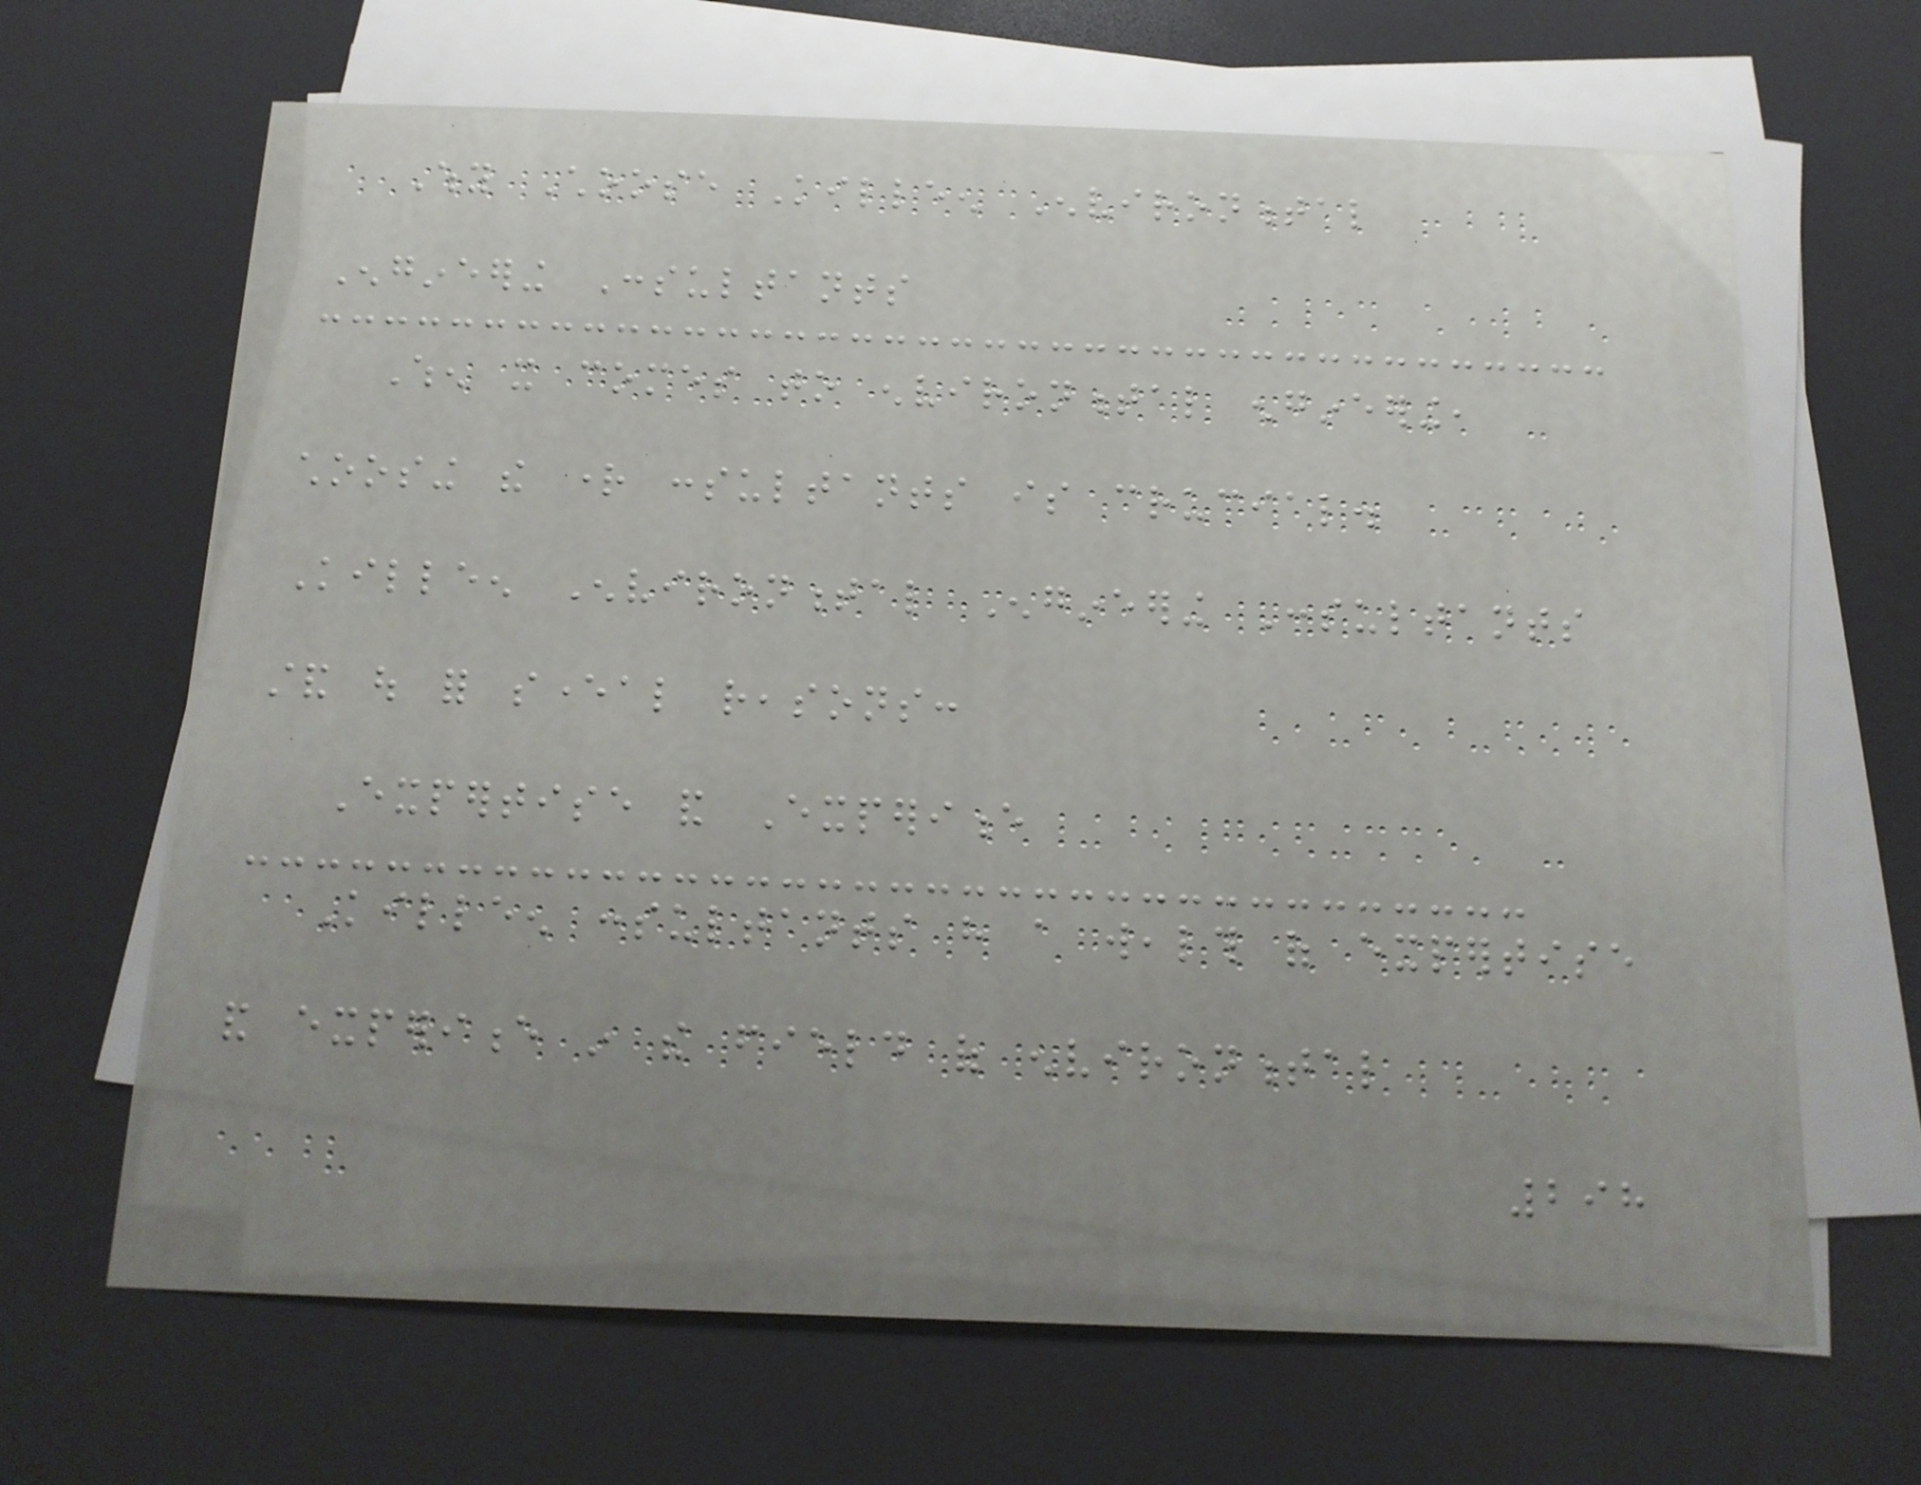Why Choose Killeen Environmental
Engineering Consultants
When it comes to environmental engineering,
choosing the right consultants is crucial.
Killeen Environmental Engineering Consultants
stand out for several reasons:
Expertise and Experience
Killeen consultants have a wealth of expertise
and experience in the field of environmental
298
